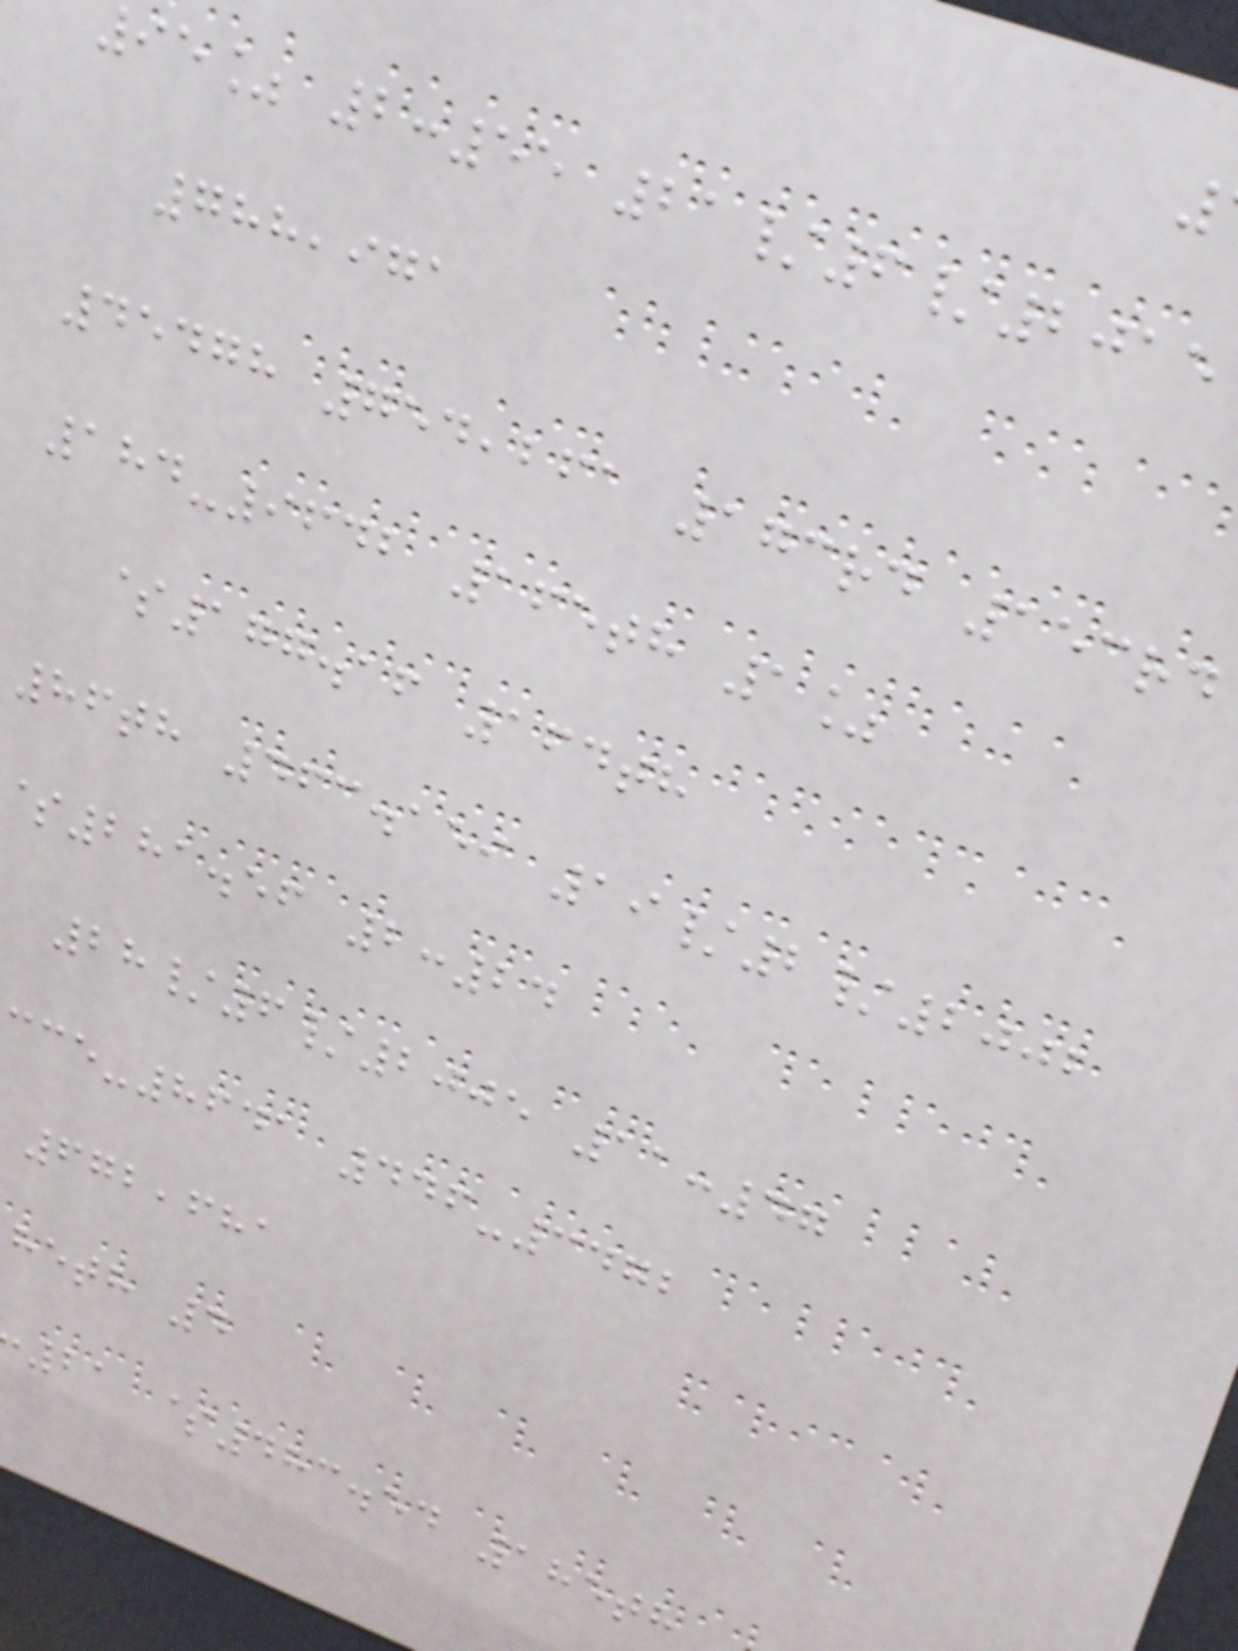95% 2:55 21/6/2015
788,971
45478 754,261 173rd 153rd
184-9642 165th 1%
$177.16 164th
86th 463.159 19/2/2002
281.56 2:24
28/6/2005 11:47
-8641 446-3472
672,681
heth 4
21 $483.54 185th
